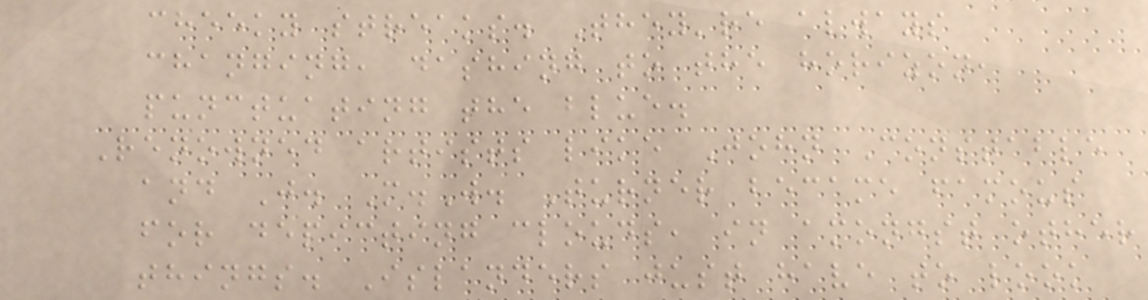cheeky streaks. They're always
changing, dashing to the horizon,
punctuating the blue.
Renowned artists like John Constable
and J. M.W. Turner became famous
for depicting clouds, in amongst other
things. Islanders just have to look
